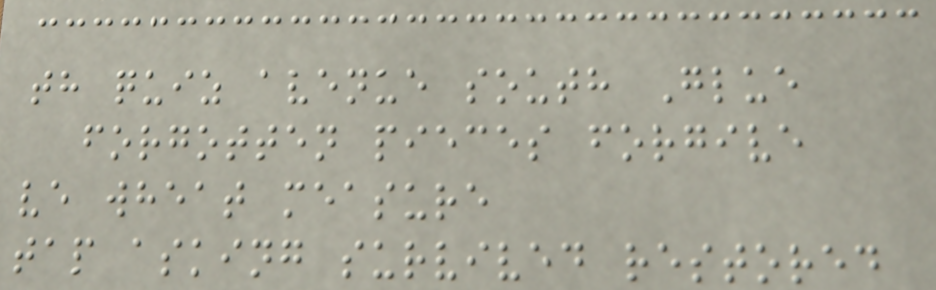th quiz avenue south Glue
forgotten pieces forgive
ve wheat measure
tap asking survived restored
